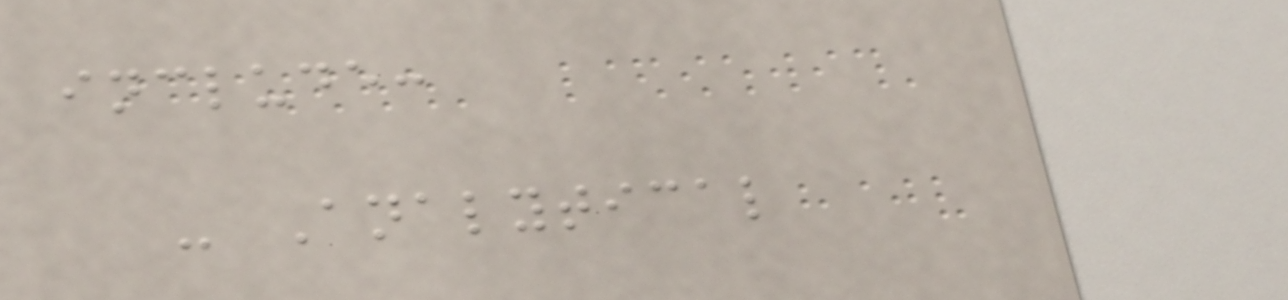include:
- Analytical
